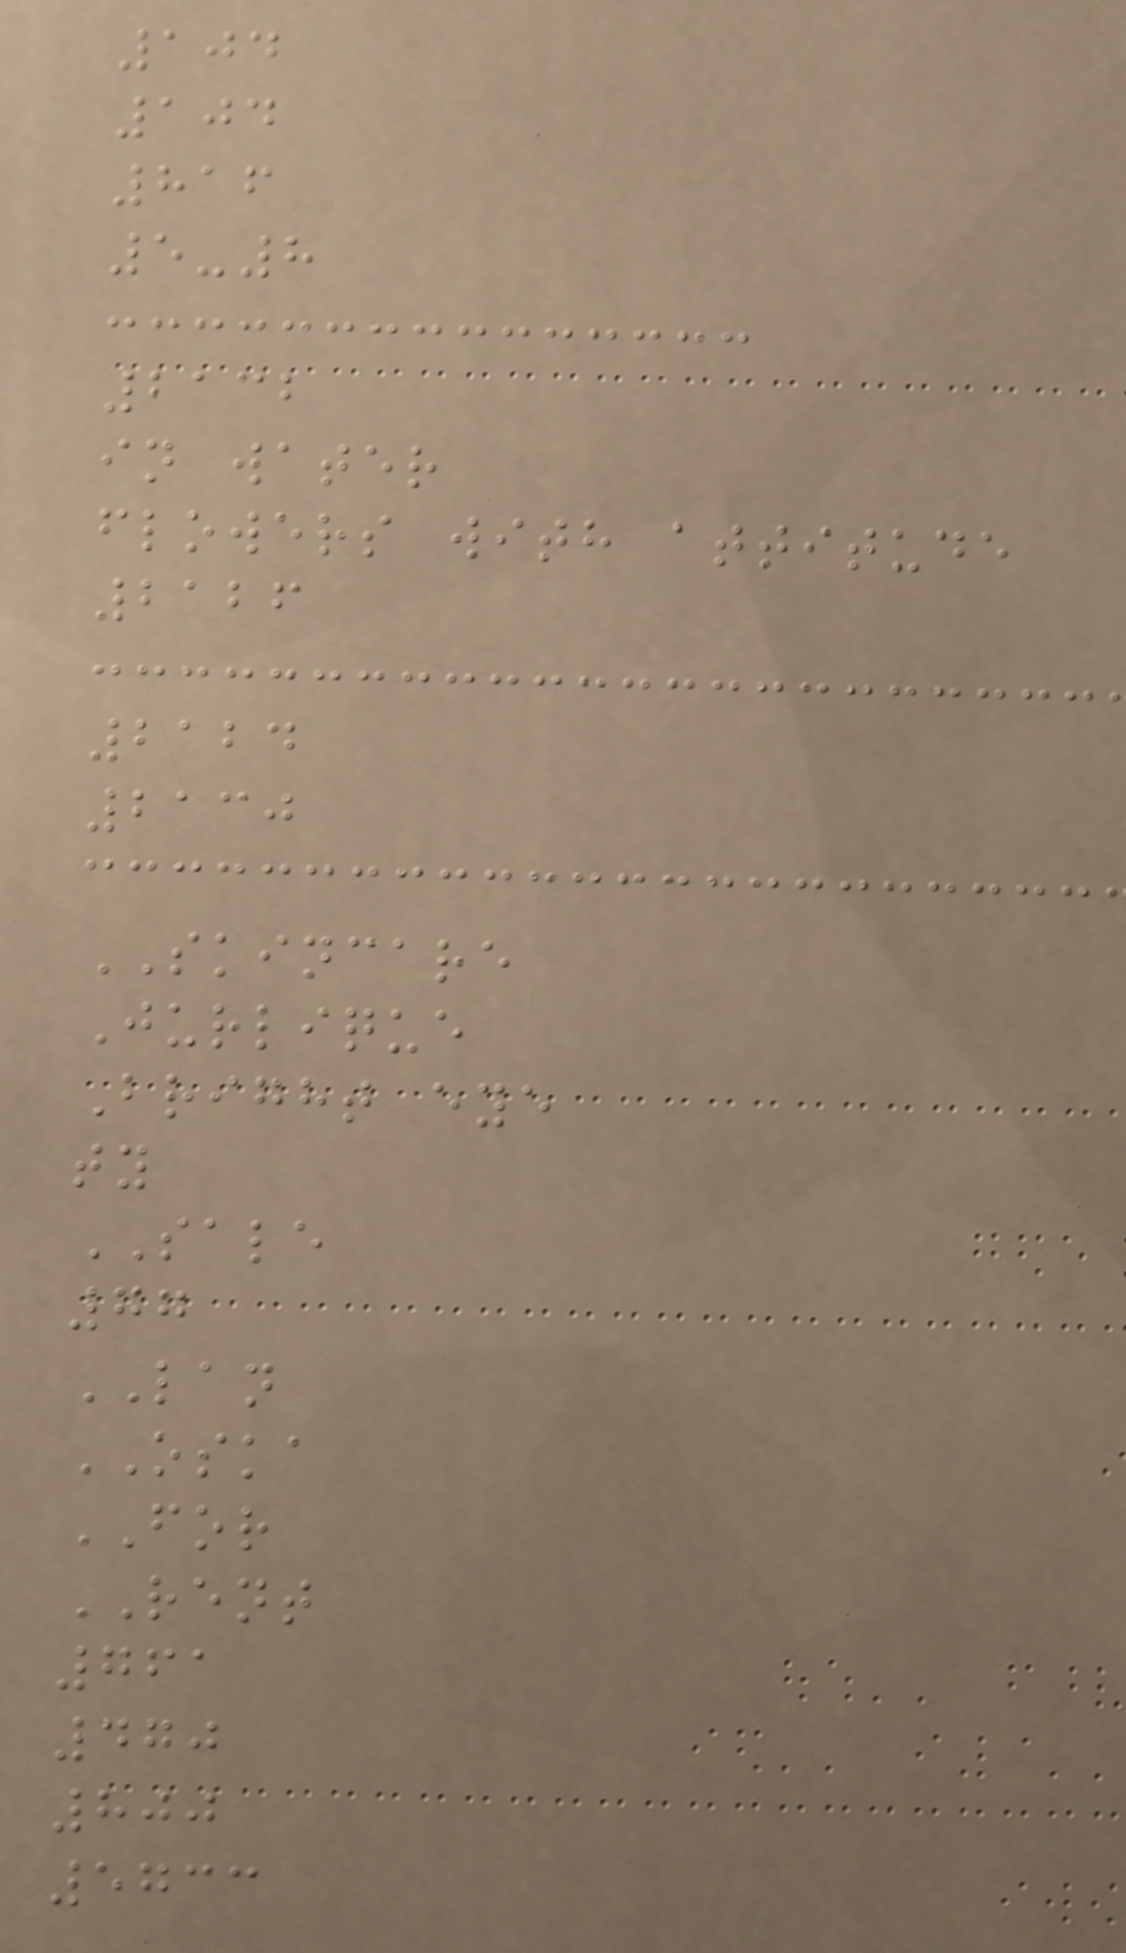104
104
816
5-8
2132
in water
flowers with attitude
2126
2124
2130
SKINCARE
Jurlique
Bright eye
ty
SALE
77
LAN
OSKA
FOR
RENT
761
470
800
5733
